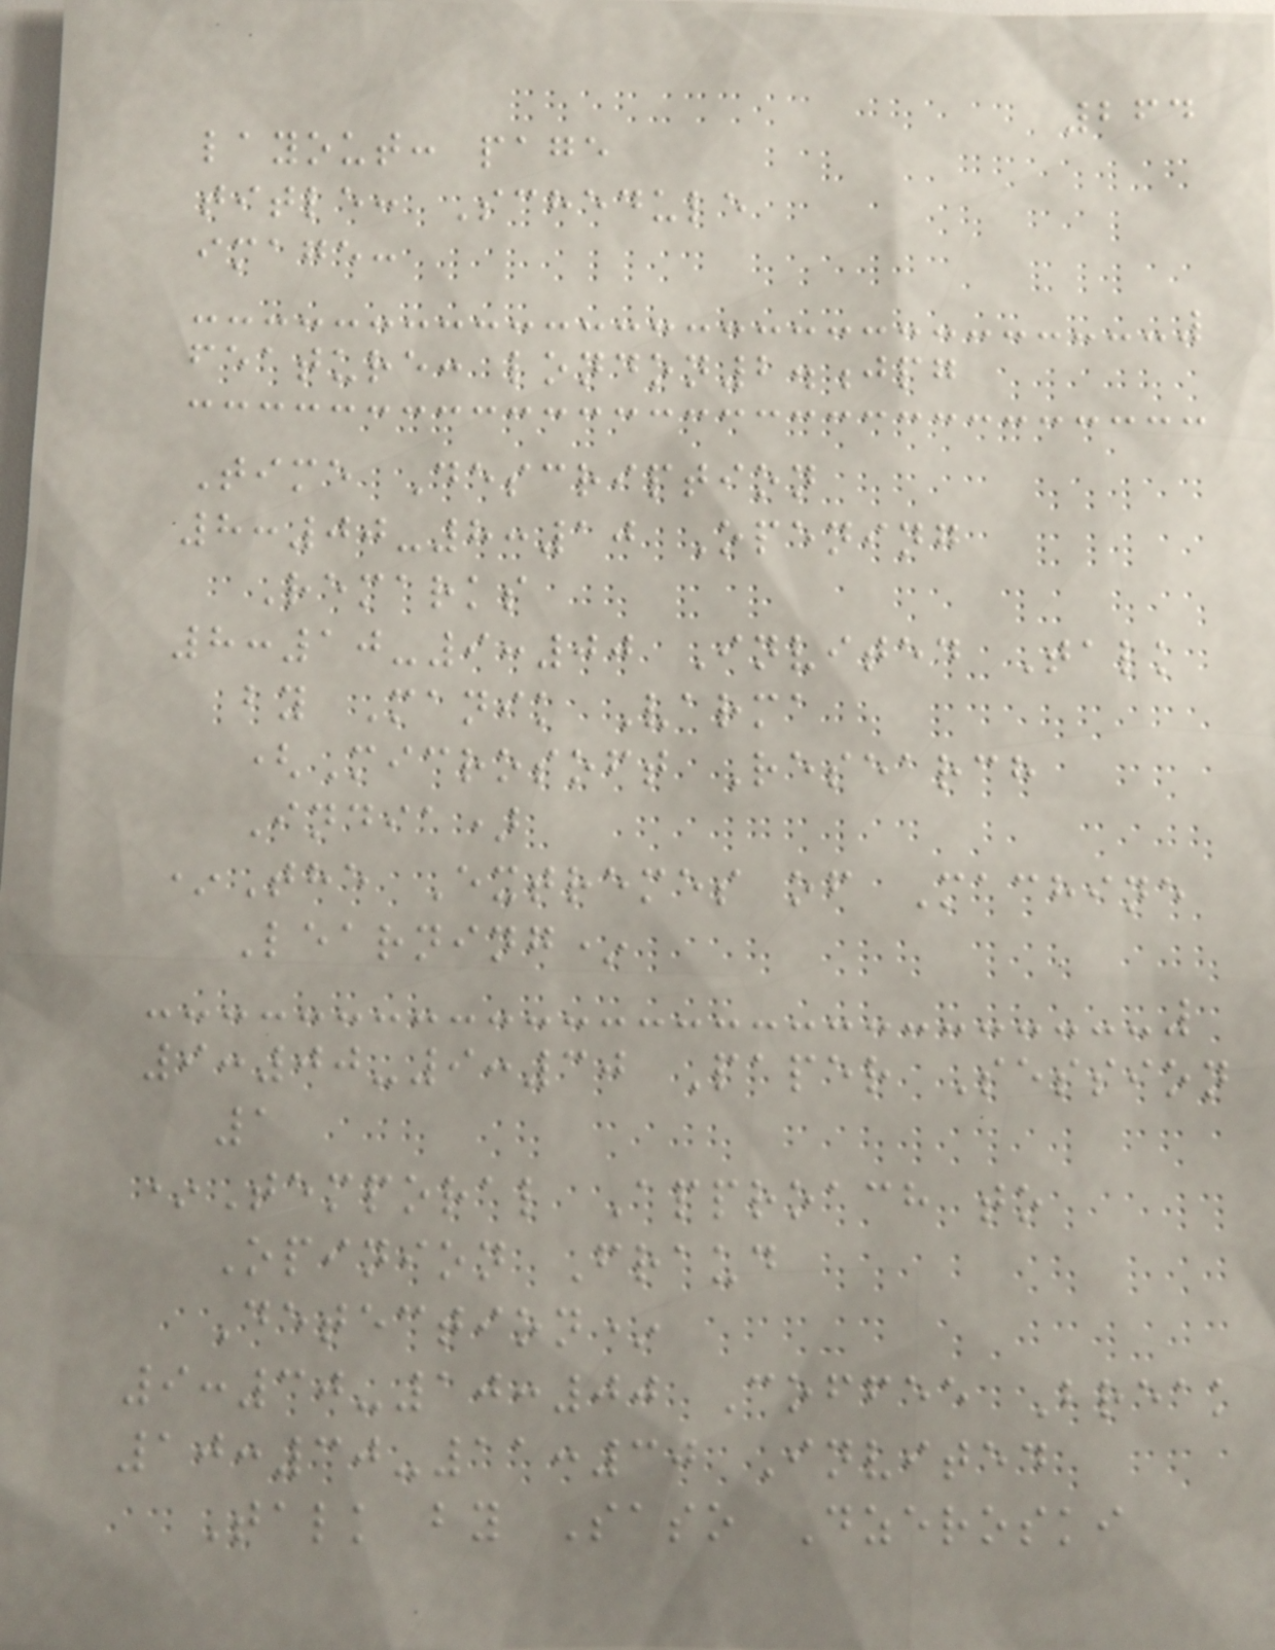264
layout: page
title: Schedule
image:
feature: london2.jpg
Time Description
8:00-8:10 Opening
Remarks
8:10-9:00 Invited Talk
by Manik Varma
(Microsoft Research
India)
*The Extremes of Machine
Learning*
9:00-9:30 Paper Session
1
*Temporal Approach to
Opinion Fraud
Detection*
9:30-10:00 Coffee Break
10:30-11:30 Invited
Talk by Saso Dzeroski
